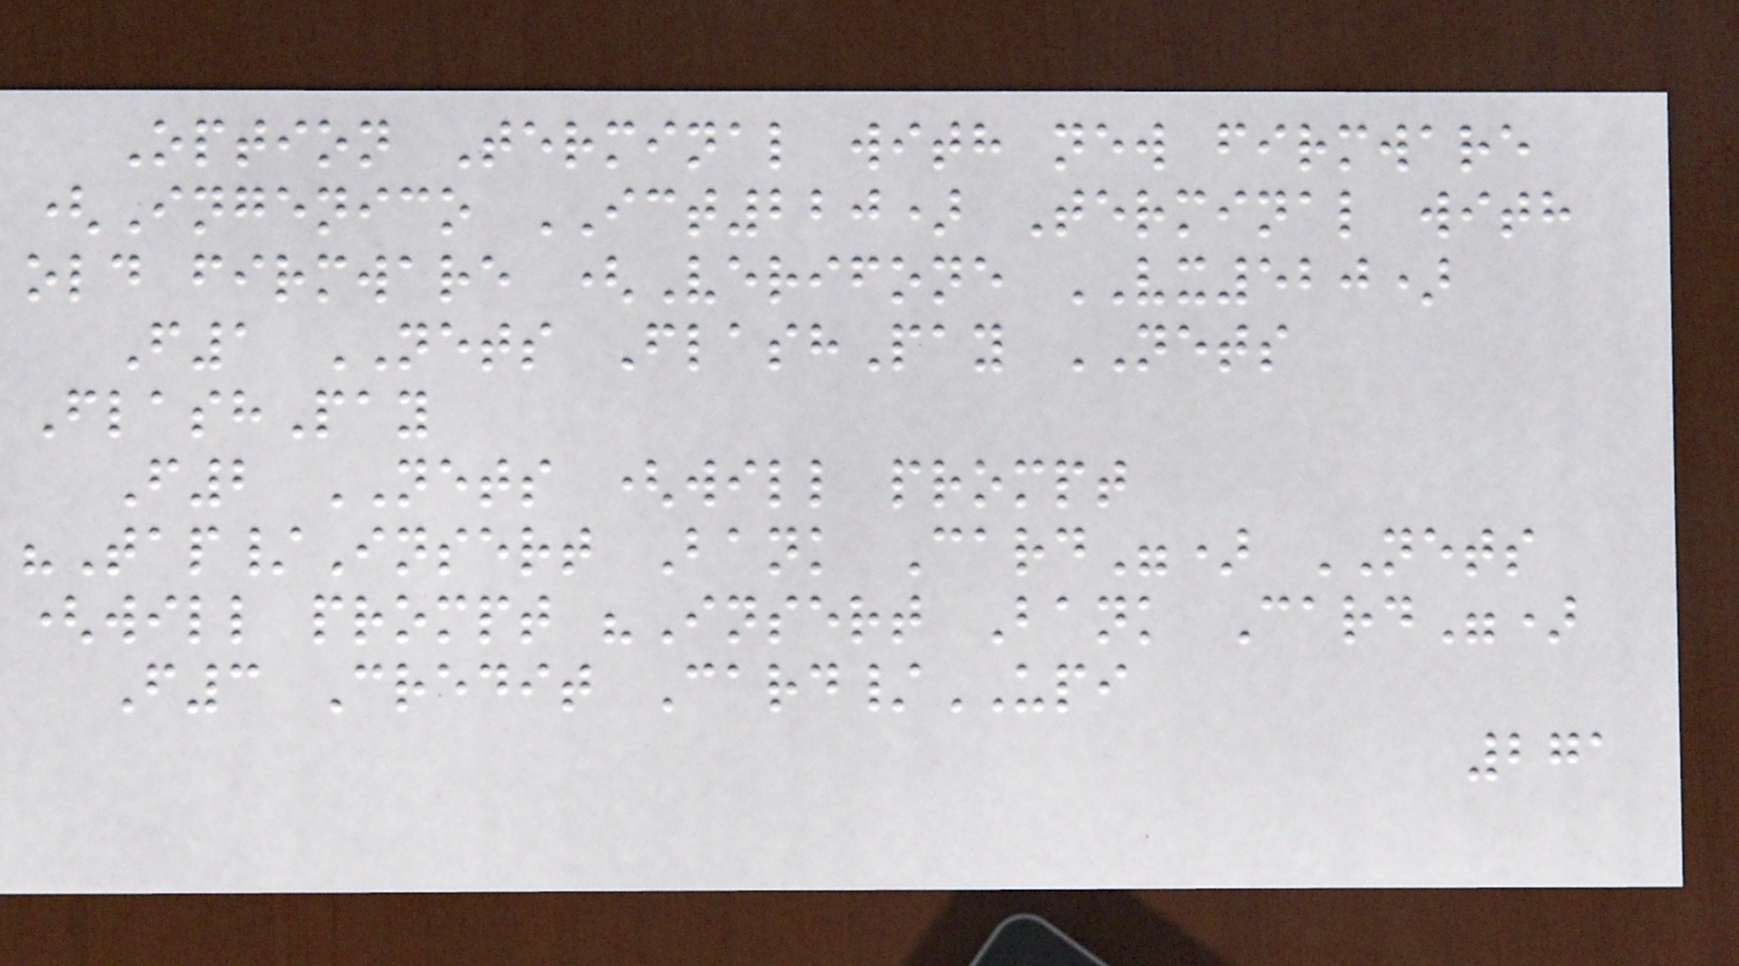Option Terminal with new firmware
(Ingenico ICT220) Terminal with
old firmware (Verifone VX520)
F1 NETS FlashPay NETS
FlashPay
F2 NETS (will prompt
"Tap/Insert Bank Card") NETS
(will prompt "Insert Bank Card")
F3 Credit Card/UPI
271
